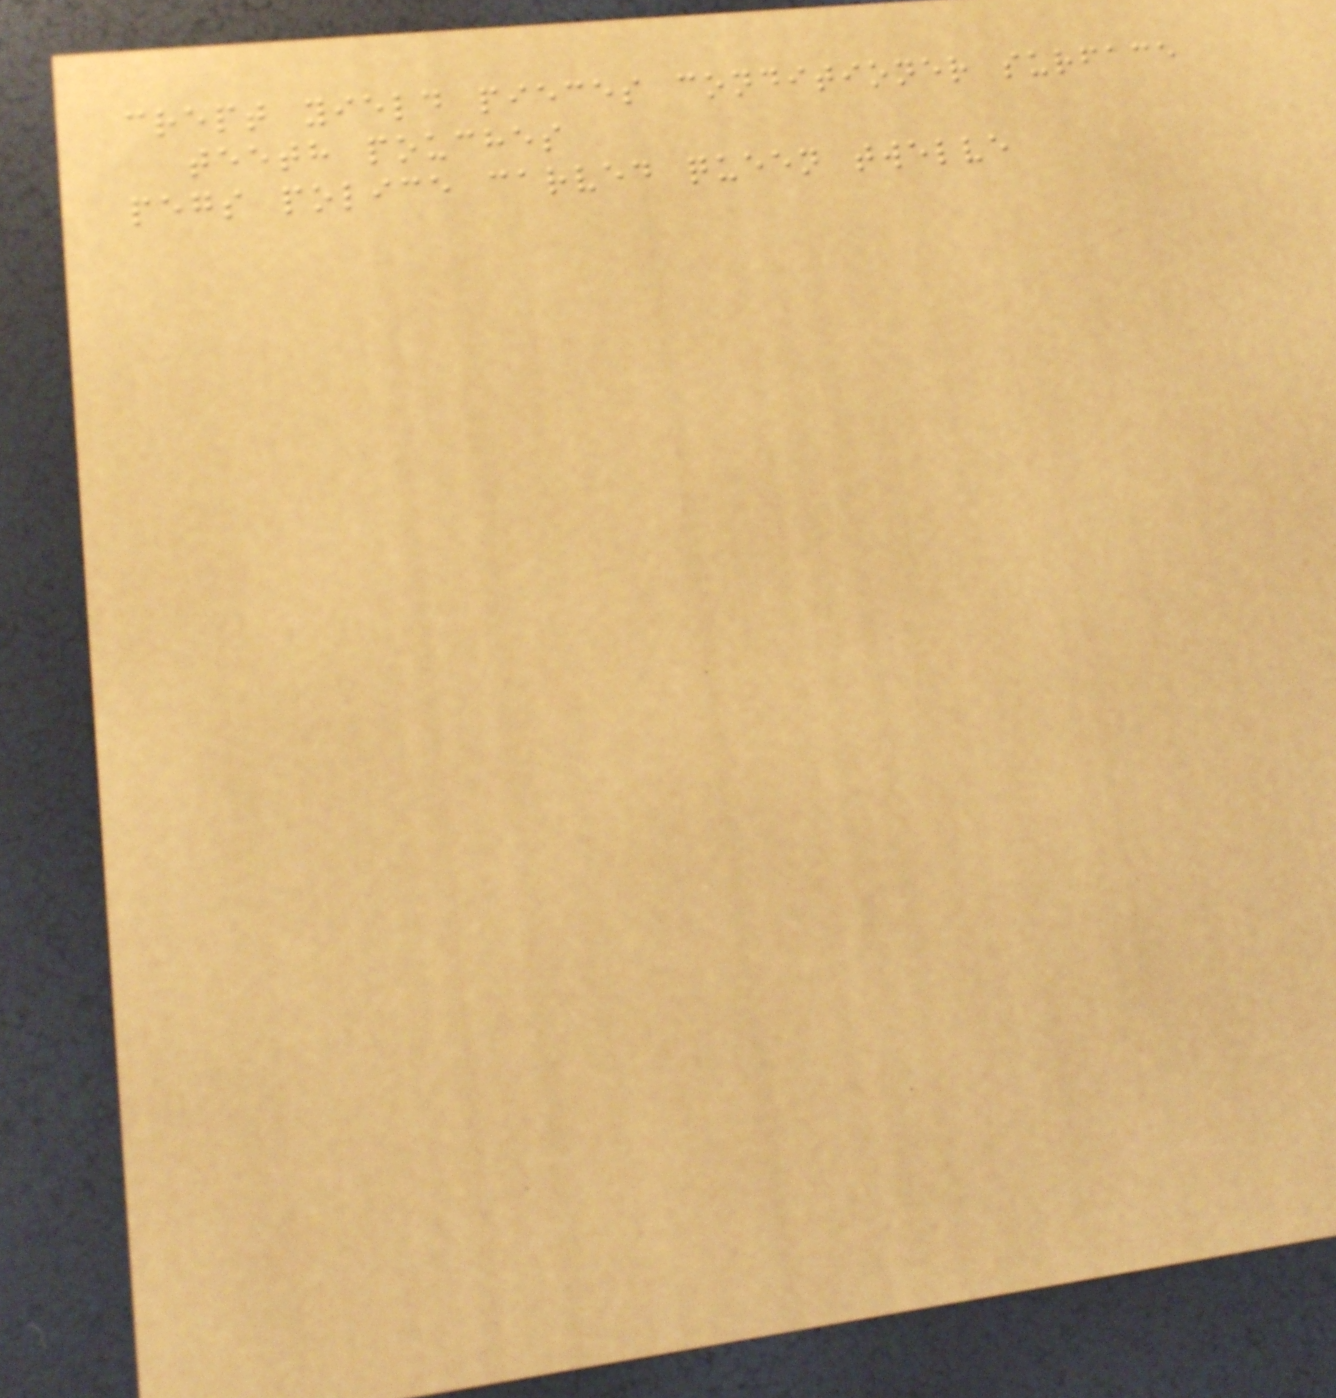crept yield pieces conditioner surface
teeth pouches
pegs police carved queen twelve
